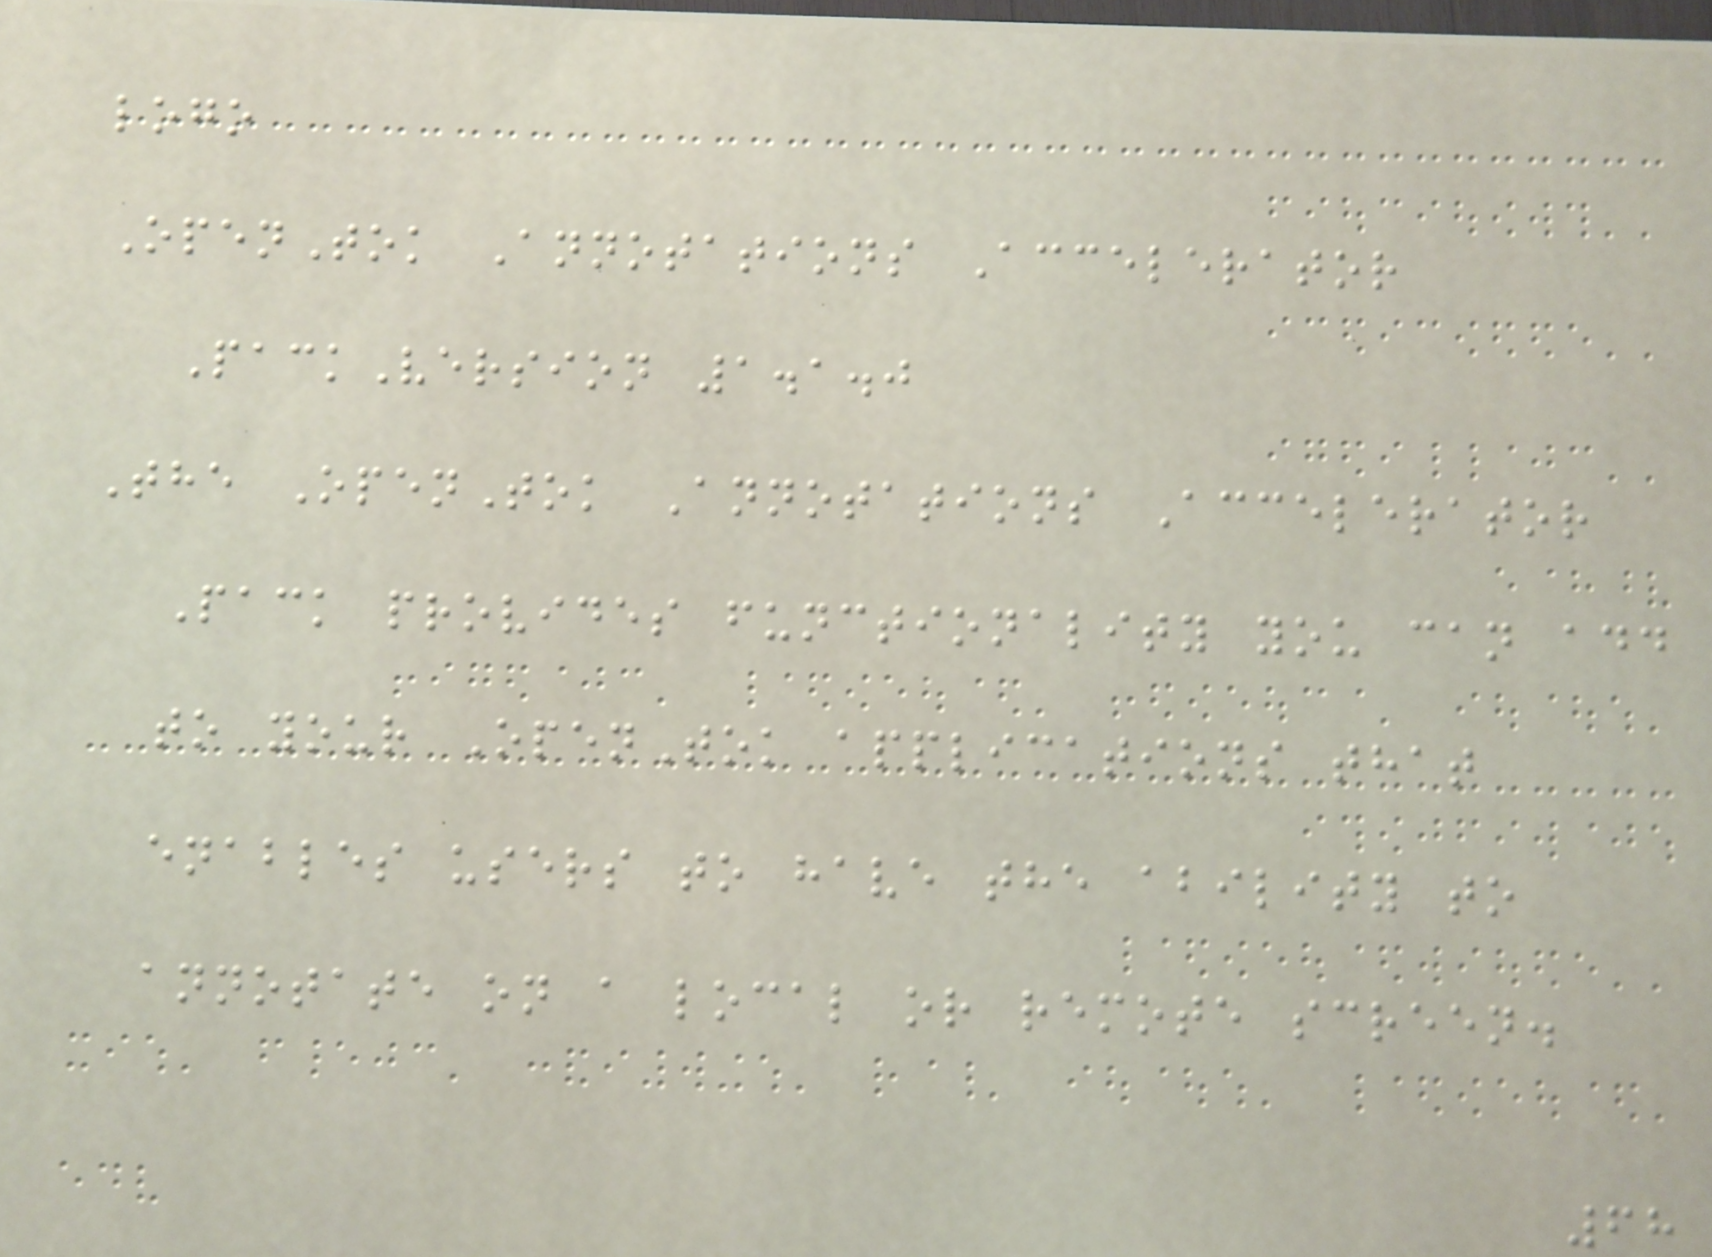logo
OpenTok Annotations Accelerator
PackVersion 1.1.0
The OpenTok Annotations Accelerator
Pack provides functionality you can add
to your OpenTok applications that
enables users to have the ability to
annotate on a local or remote screen.
68
